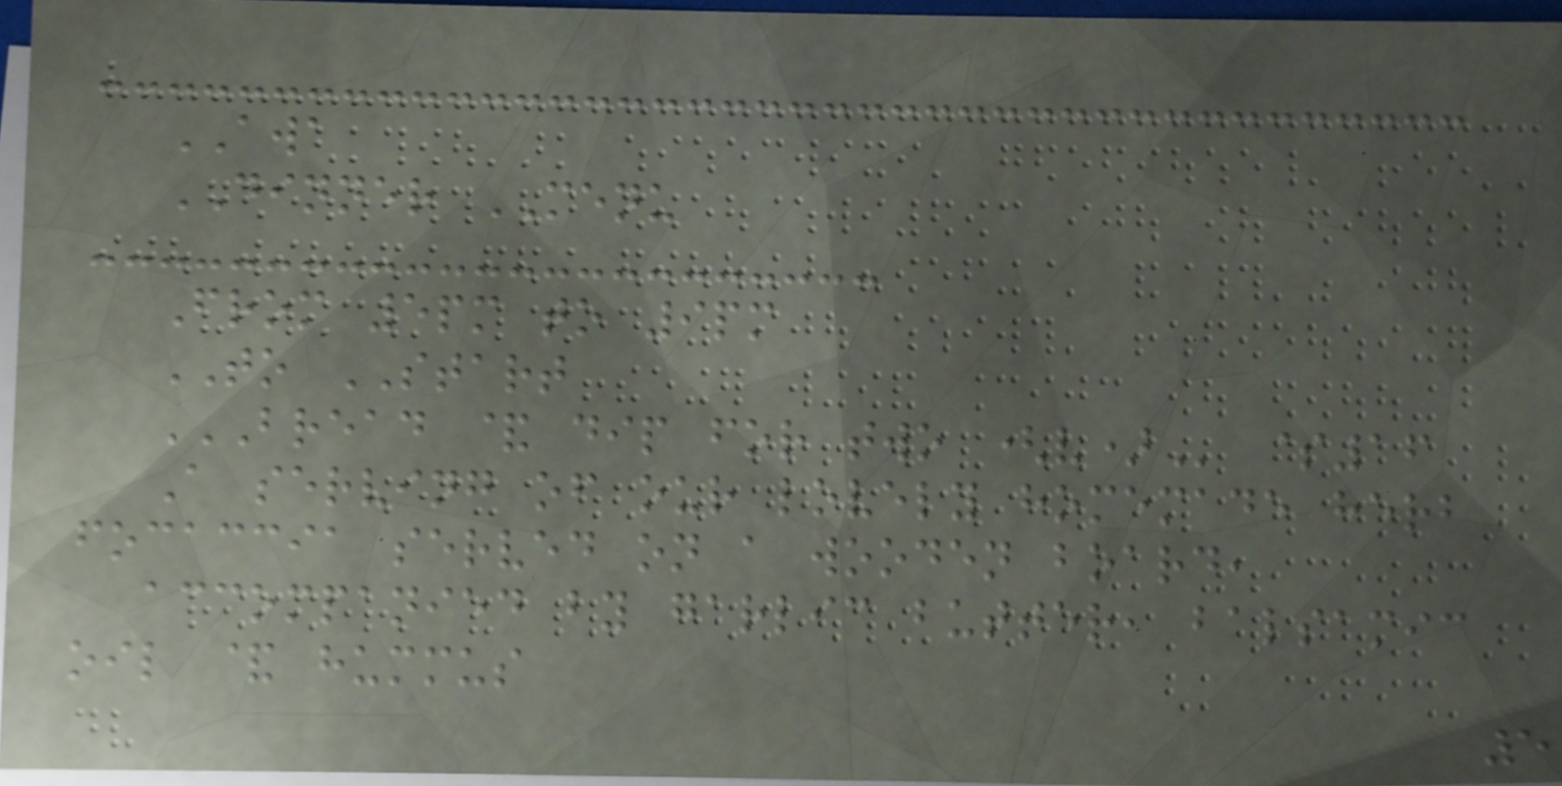AWA
DINNER MENU
From 5pm to 9pm
TO START
BREAD & DIP FOR TWO (V) $16
A serving of our lovely homemade herb
focaccia served on a wooden board,
accompanied by garlic butter, balsamic
oil & hummus
5
